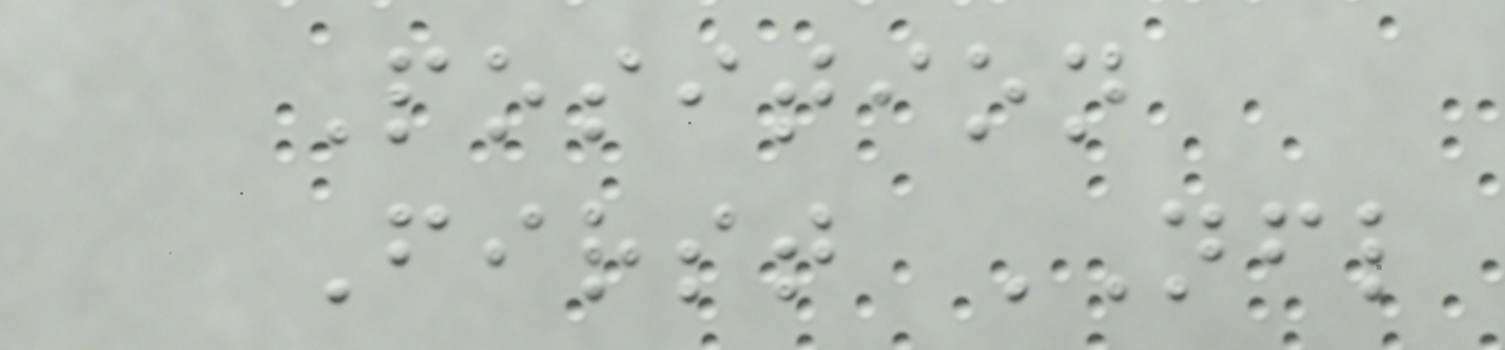Position
First NFL
